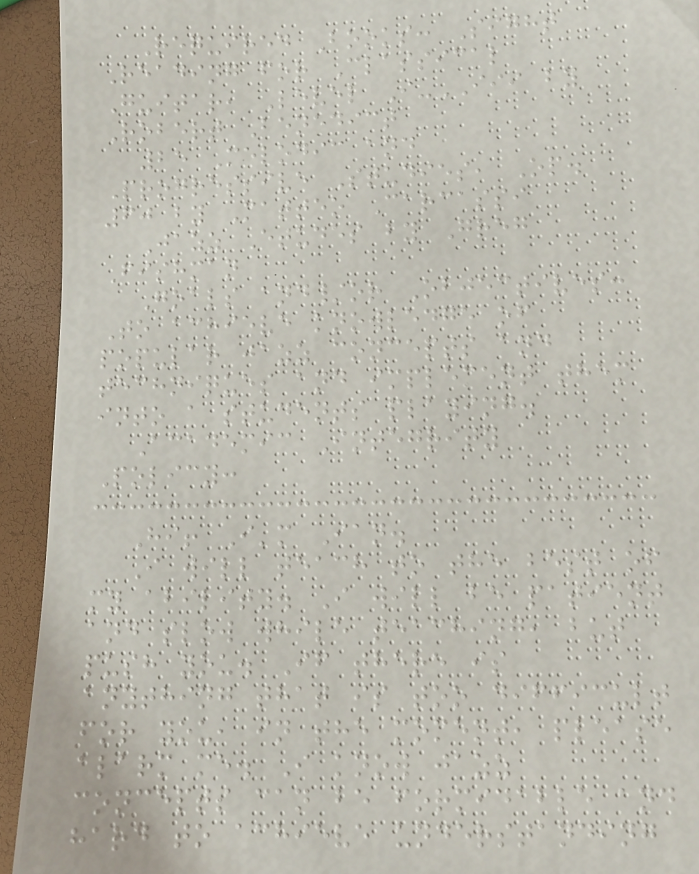Required Books: Sight
Reading for Classical
Guitar, Level I-III by
Robert Benedict
25 Melodic and
Progressive Studies, Op.
60 by Matteo Carcassi
Jazz Etudes by Greg
Fishman
Goals and/or Objectives:
To achieve knowledge of
popular jazz concepts and
techniques and implement them
into a students playing.
Academic Integrity
Policy:
Hi! I'm Ian.
I will teach to the best of
my ability. I will be patient
and slow while teaching, but
push you. If there is
anything that is too difficult
for you, in the moment, please
alarm me. I know jazz
concepts can be formidable and
hard to achieve understanding
